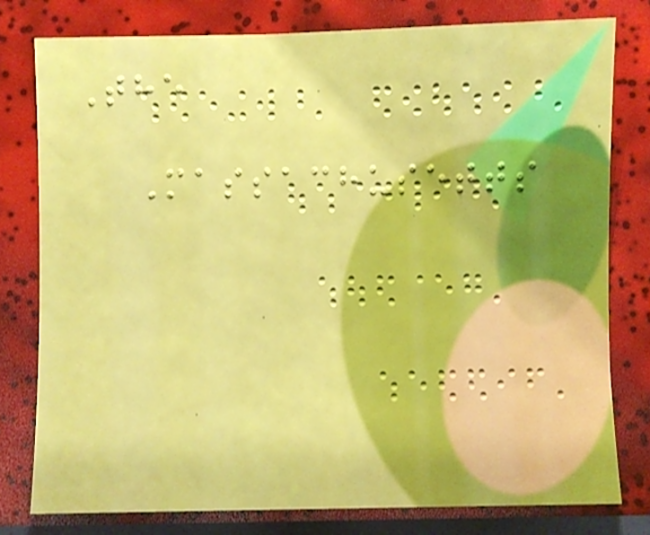The
Massachusetts
